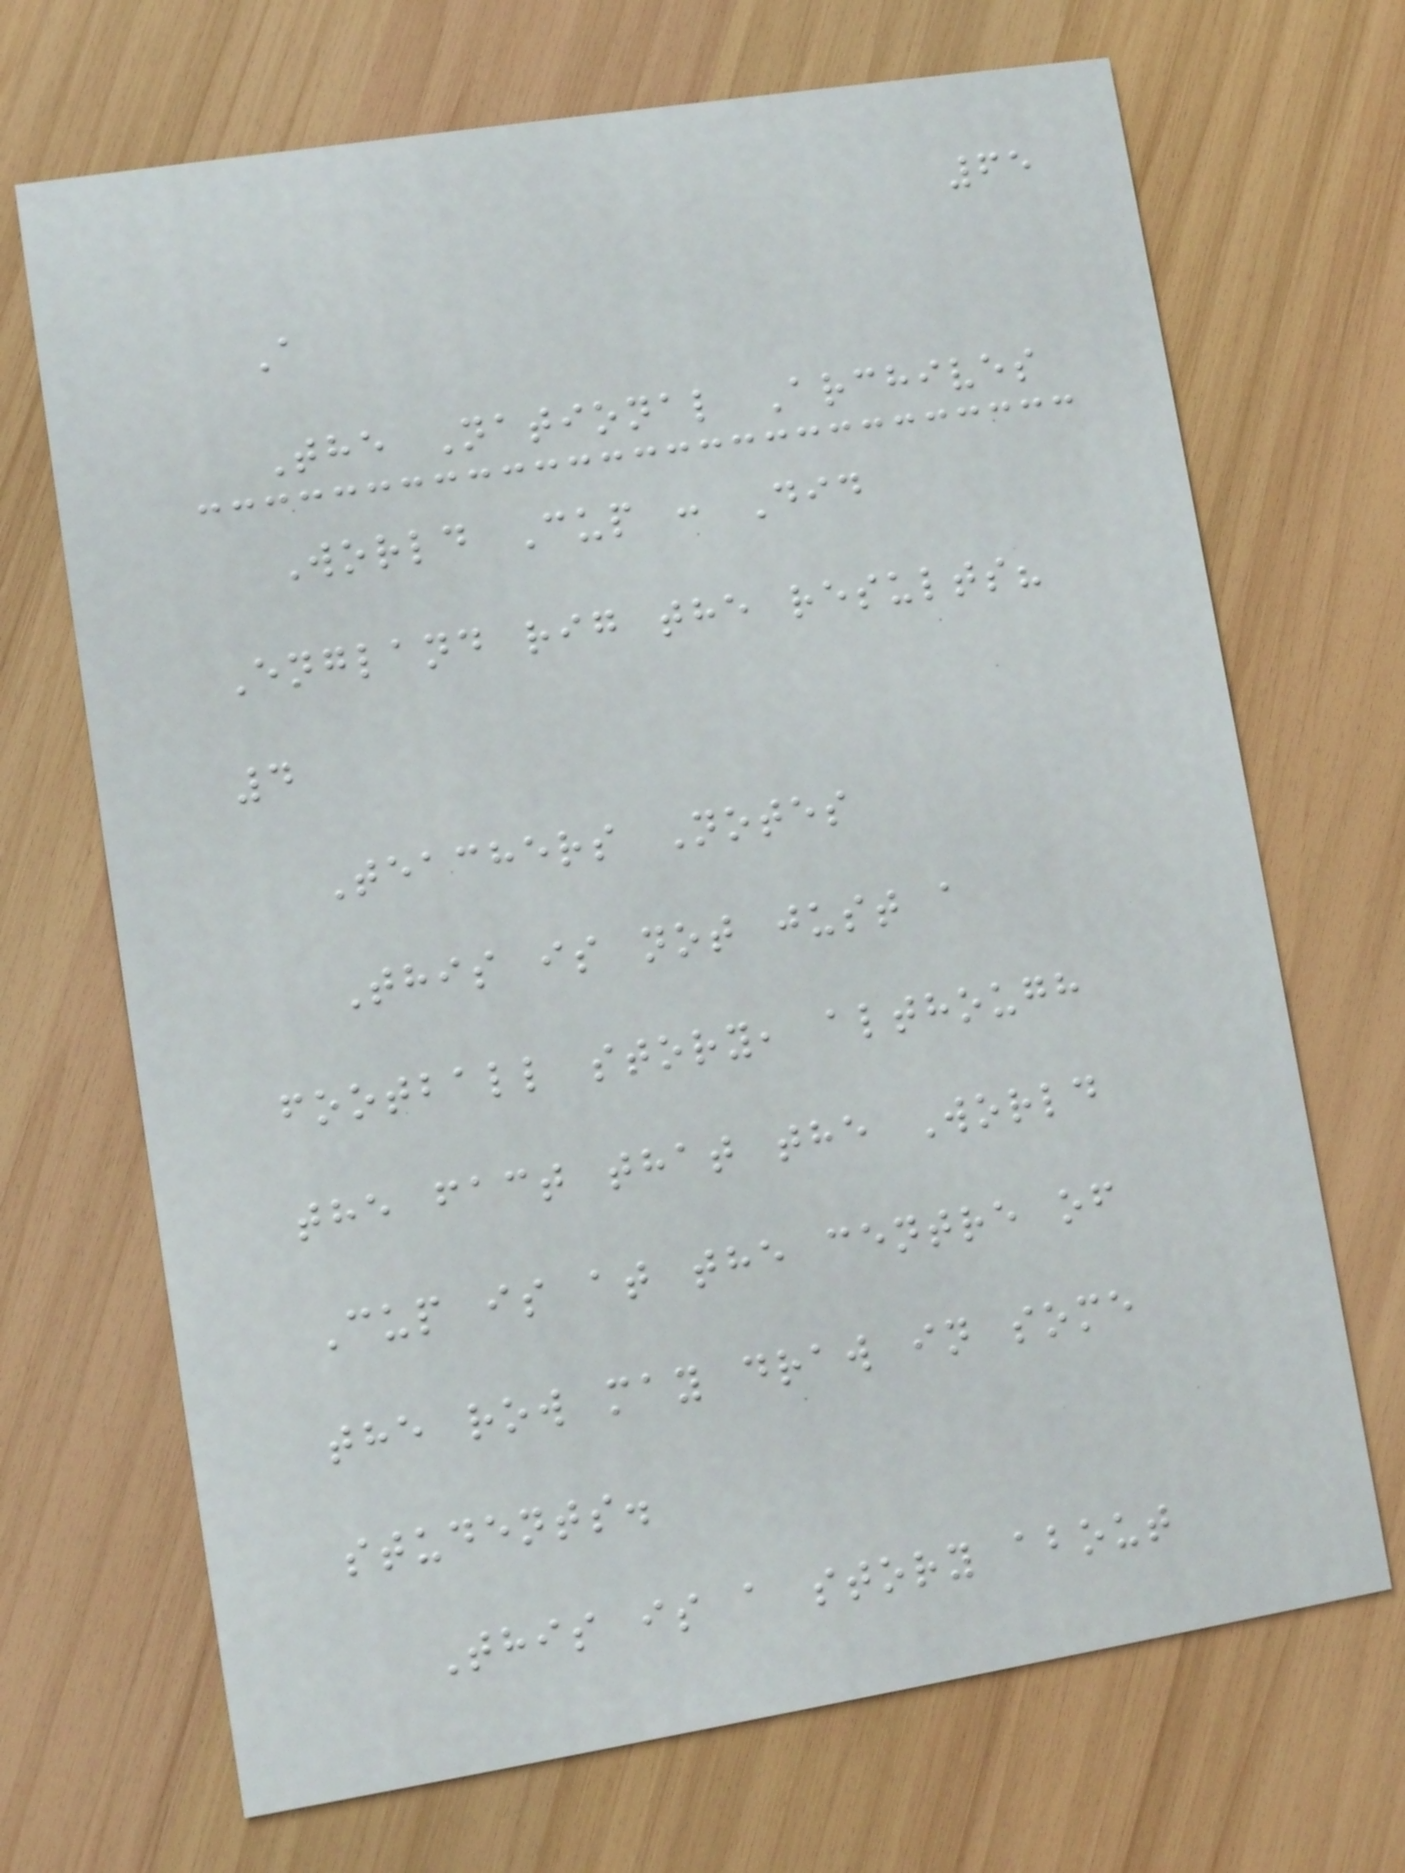65
A
The National Archives
World Cup : Did
England rig the results?
4
Teachers Notes
This is not just a
football story, although
the fact that the World
Cup is at the centre of
the row may draw in some
students.
This is a story about
